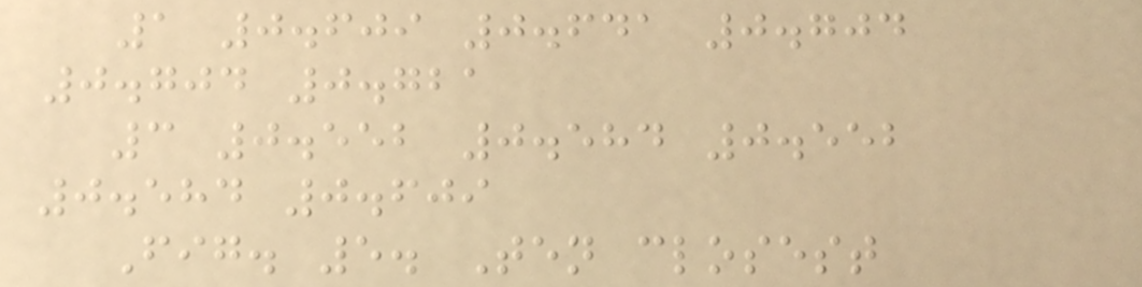1 0.609 0.641 0.704
0.704 0.721
3 0.552 0.584 0.552
0.584 0.609
Fig. 5. Ten closest
